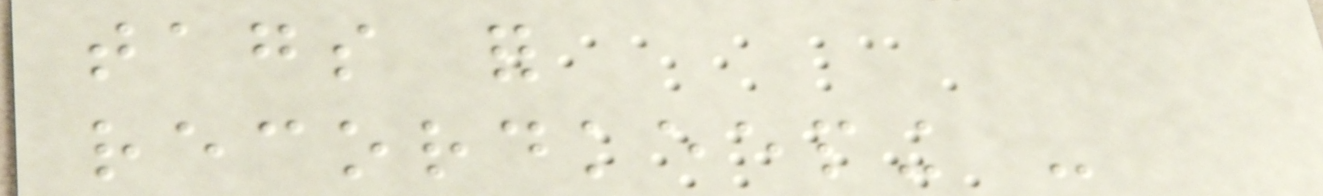tags for
recordkeeping -
